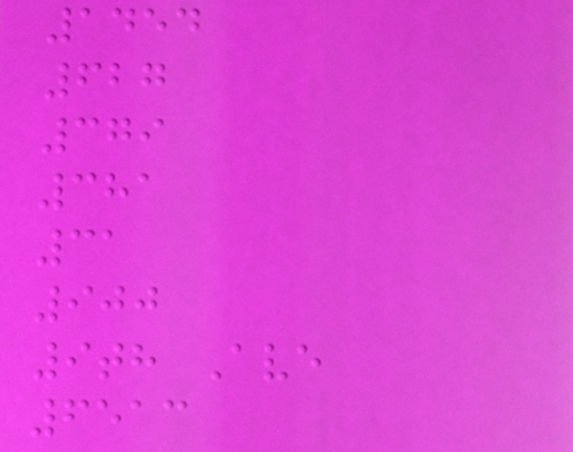1454
627
379
381
31
900
9th Ave
6513
